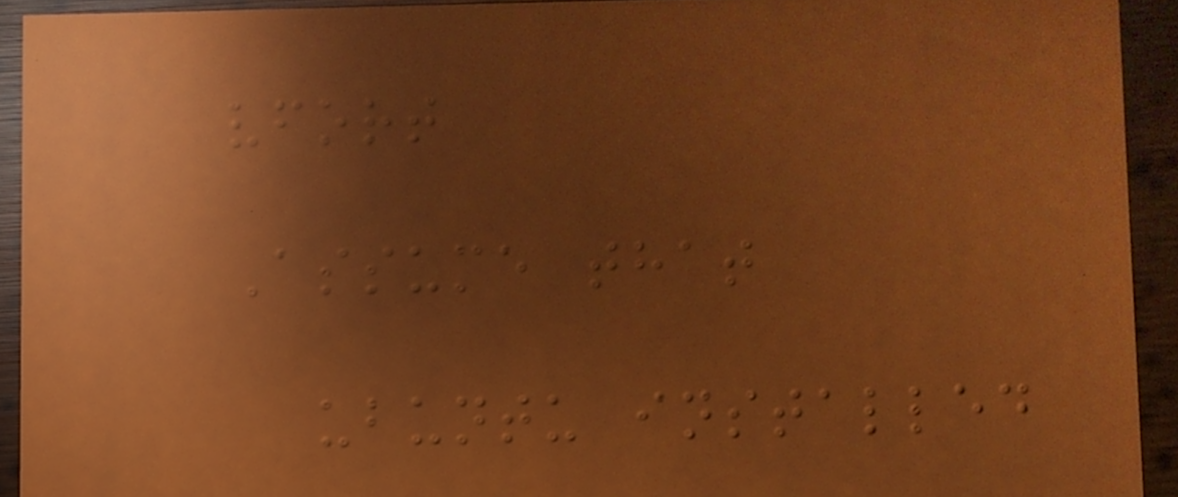vfort
Assume that
ubuntu installed
